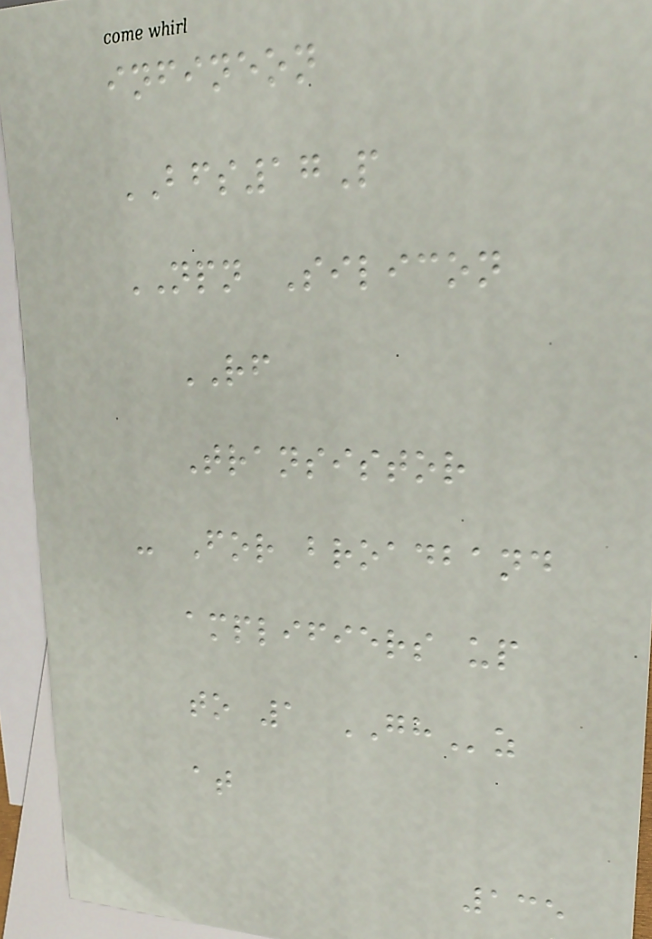infineon
BFS17P
NPN Silicon
RF
Transistor
- For broadband
amplifiers up
to 1 GHz
at
135
